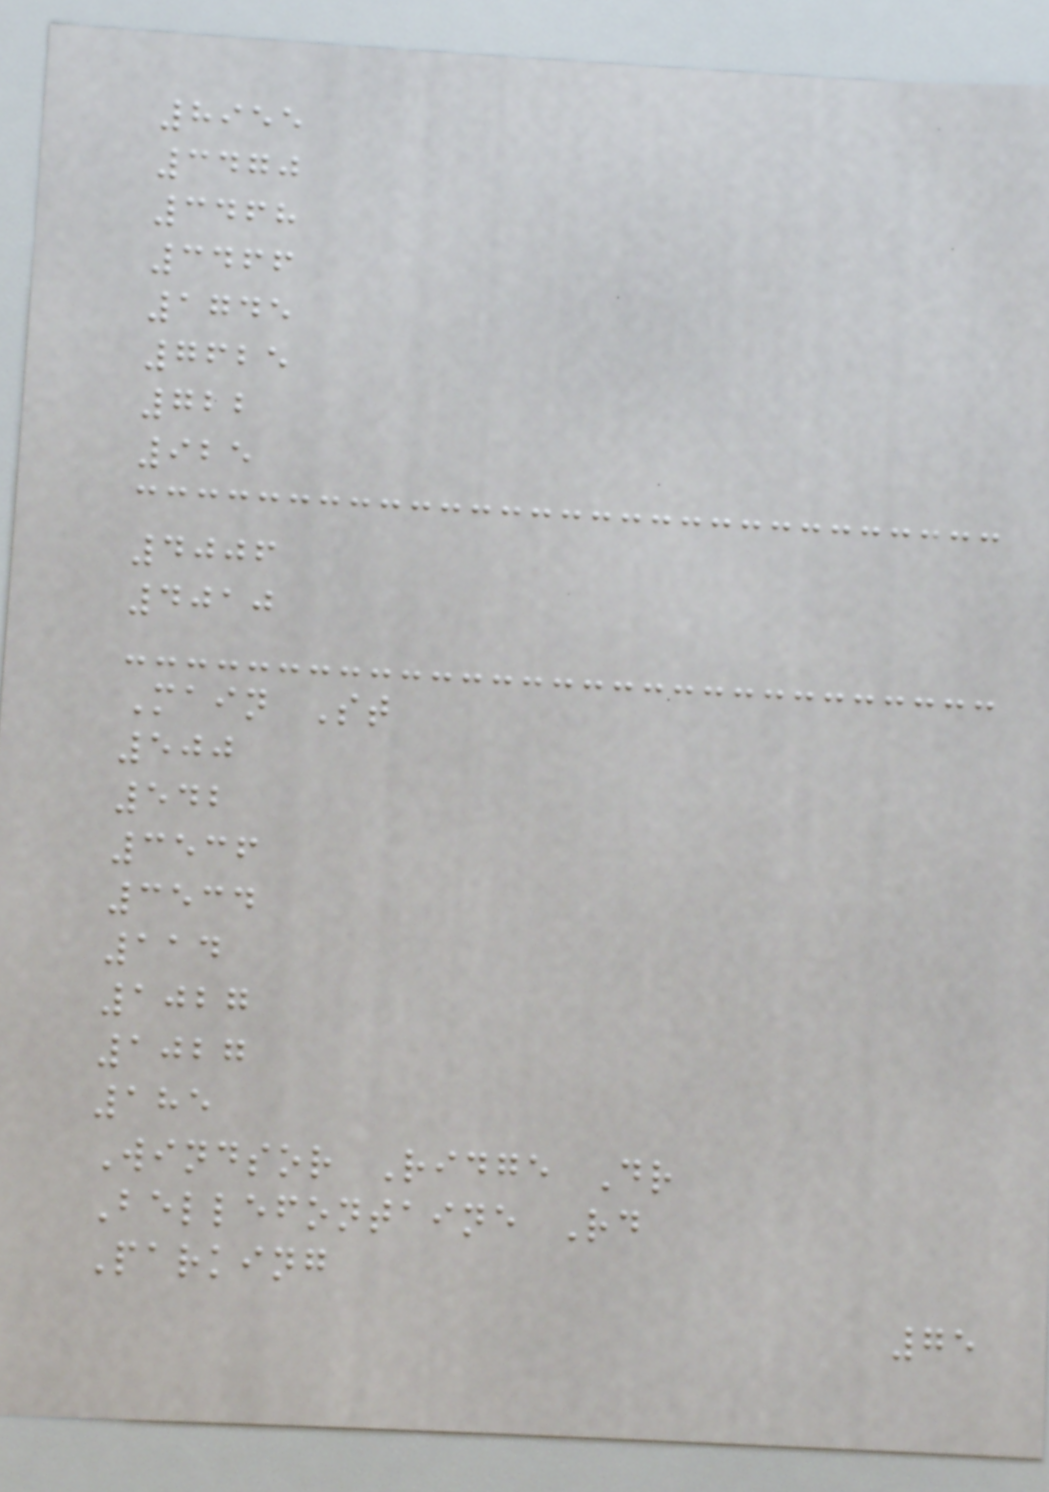8955
3470
3468
3466
1745
7625
722
925
4006
4010
Main St
500
542
3536
3534
114
1027
1027
185
Windsor Ridge Dr
Bellefontaine Rd
Parking
75
